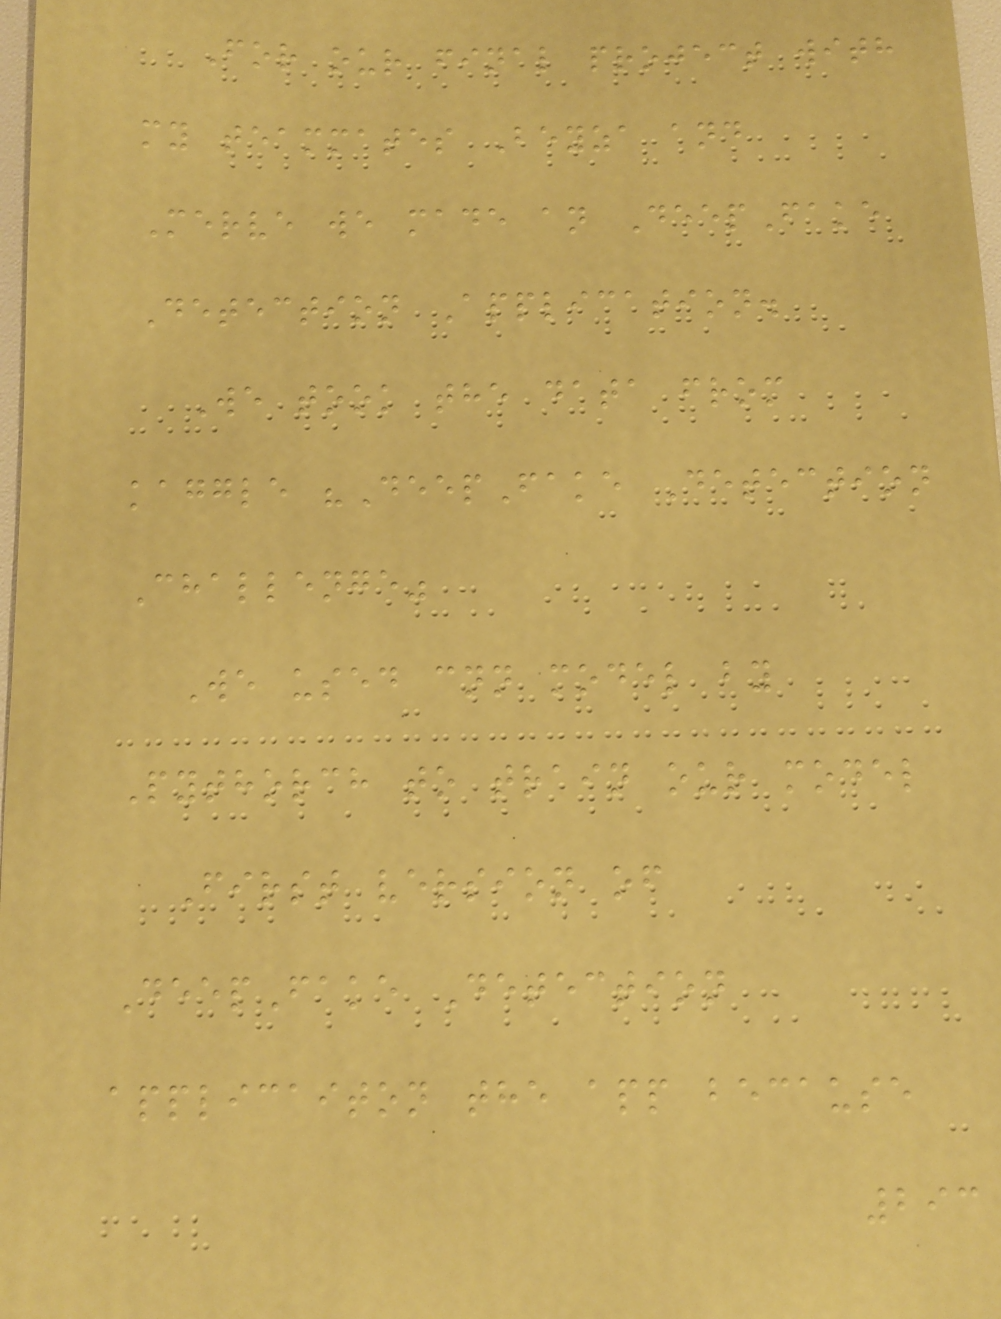For our final project with
my teammates Beyza and
Merve we made an DeepFake
Detection Application.
We took the data from
kaggle "DeepFake Detection
Challenge"
We used cnn model by
Pythorch to train our model
First version of
DeepFake Detection
applicaiton the app because
293
